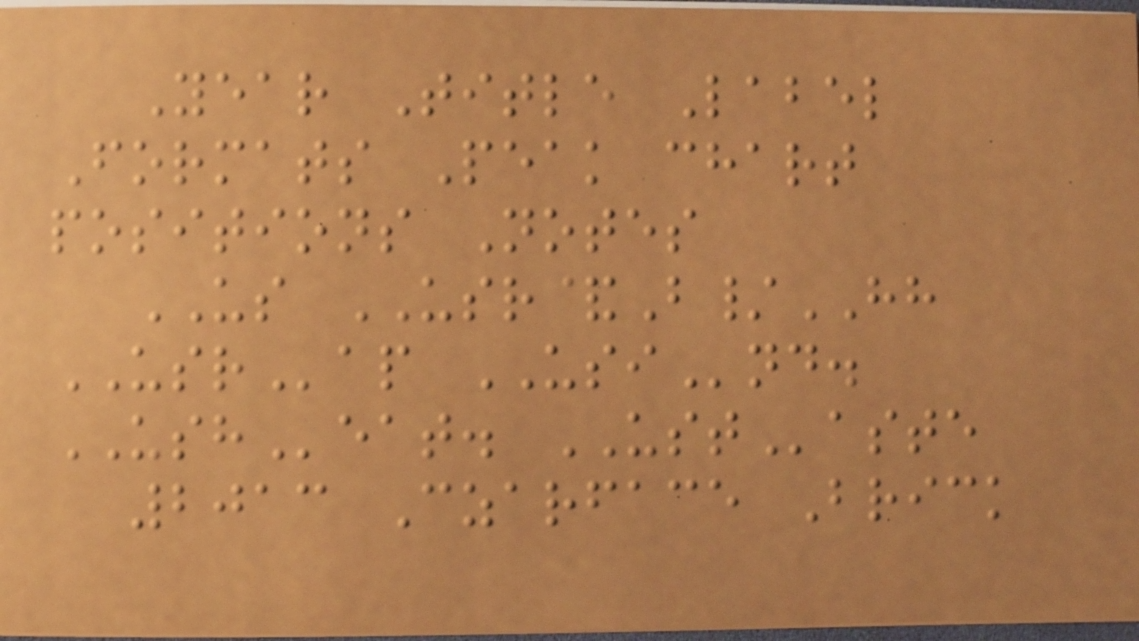Year Title Label
Formats Peak chart
positions Notes
US USR&B/HH
USRap USInd.
USHeat. USTaste
2013 Czarface Brick
